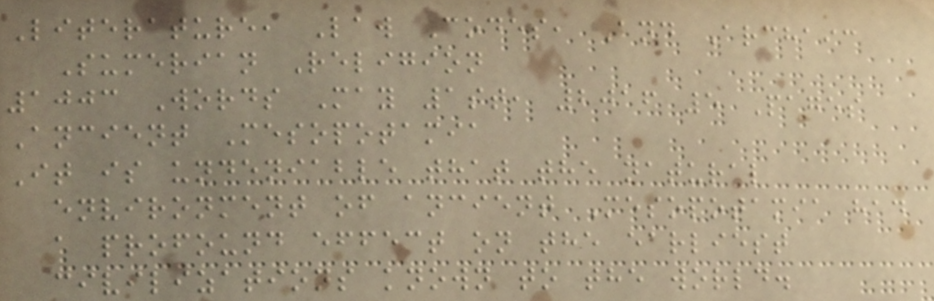Literature, Law Codes, And Archaic
Sumerian Religion
1003 Words May 1st, 2016 5 Pages
Ancient Mesopotamia
It is undeniable that the natural
environment of ancient Mesopotamia had
a profound effect on the earliest
civilizations known to the world.
